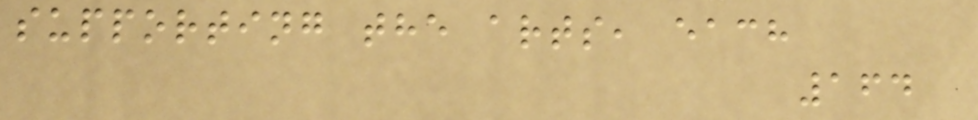supporting the arts, each
164
